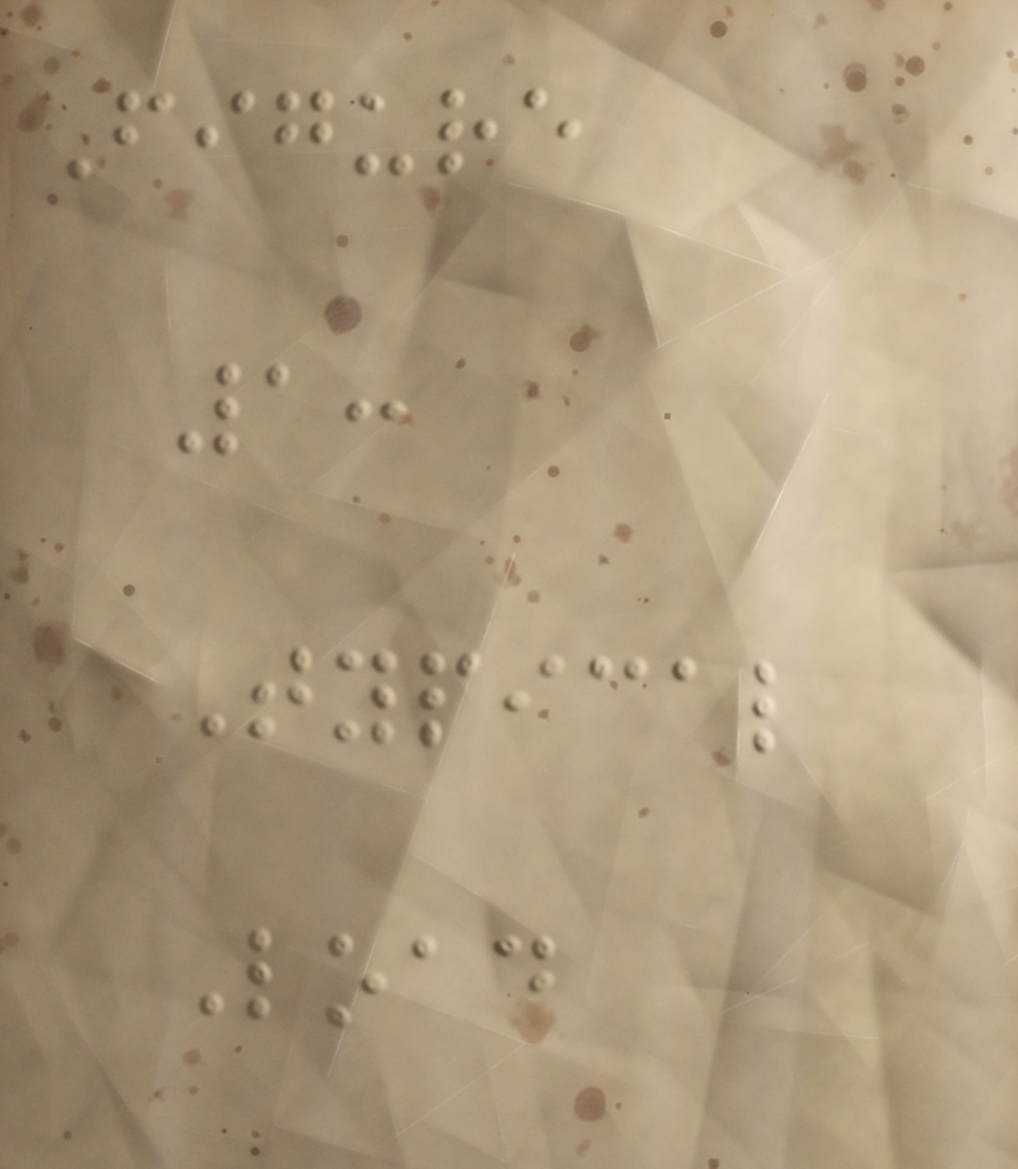Figure
1:
Typical
Load
